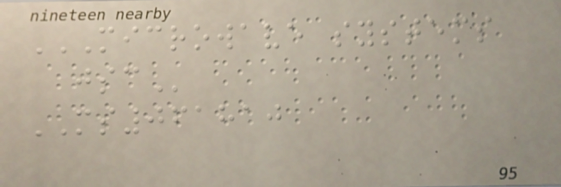MICROWAVE SYSTEMS
JSC
MS061810
